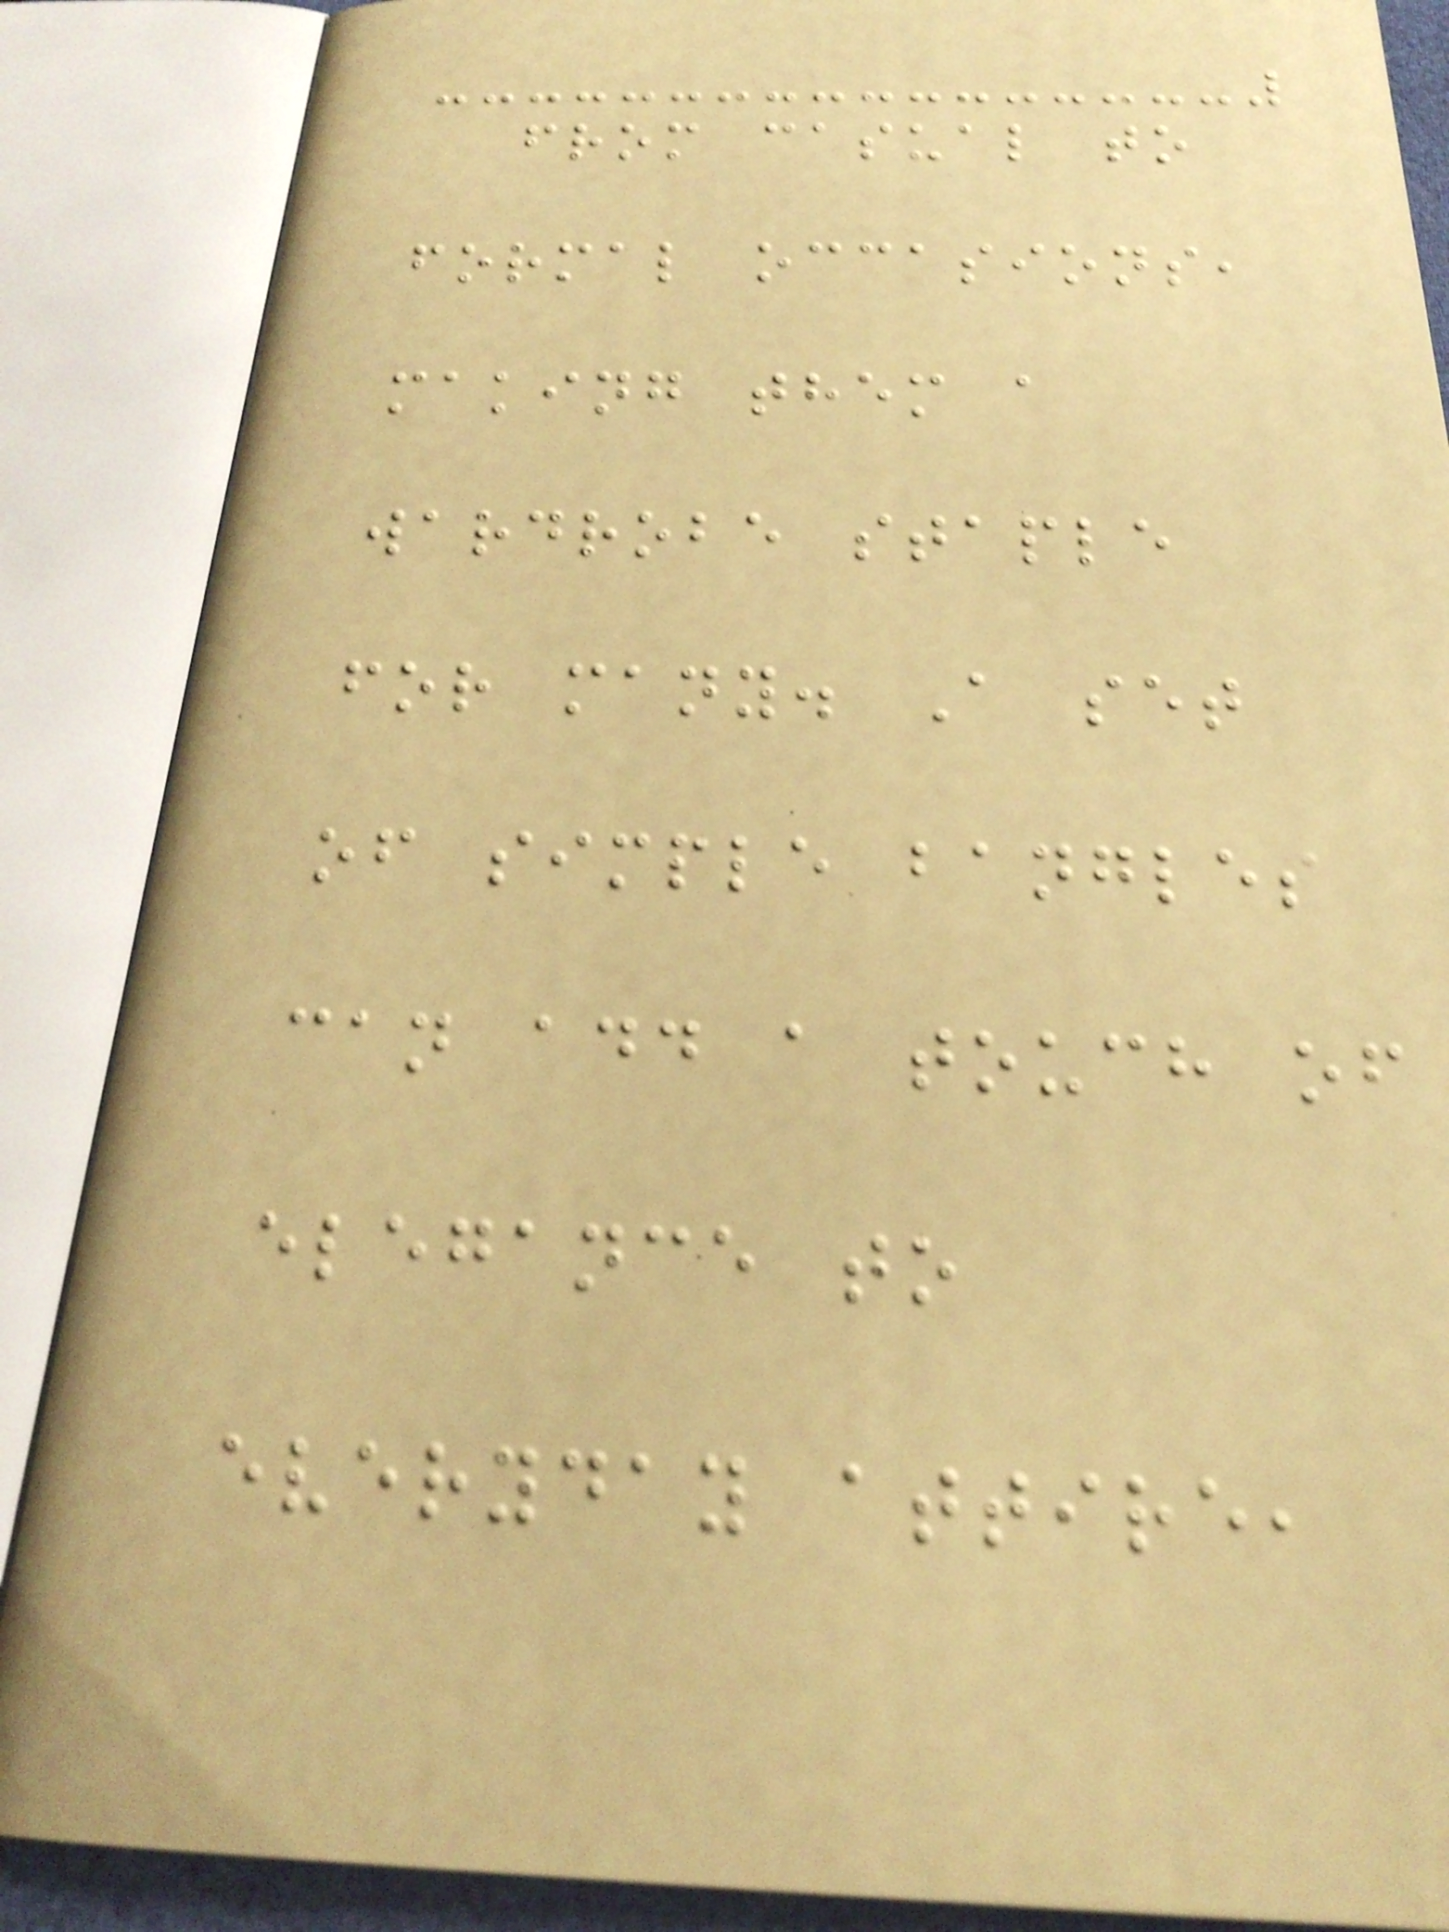from casual to
formal occasions,
making them a
wardrobe staple
for many. A set
of simple bangles
can add a touch of
elegance to
everyday attire,
